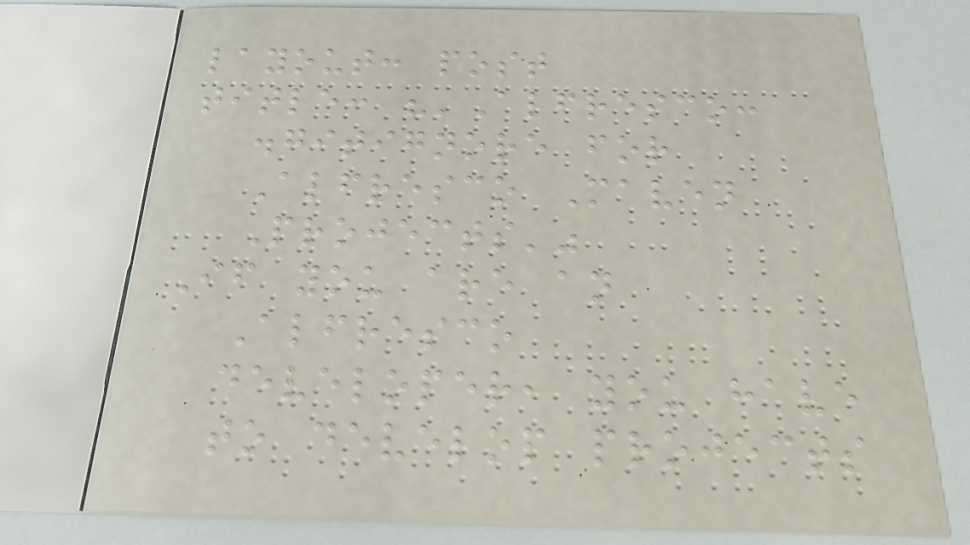layout: post
title: "'Alfresco:
.gitignore for
Alfresco Maven
Projects'"
If you are an
Alfresco
developer, you have
to develop projects
